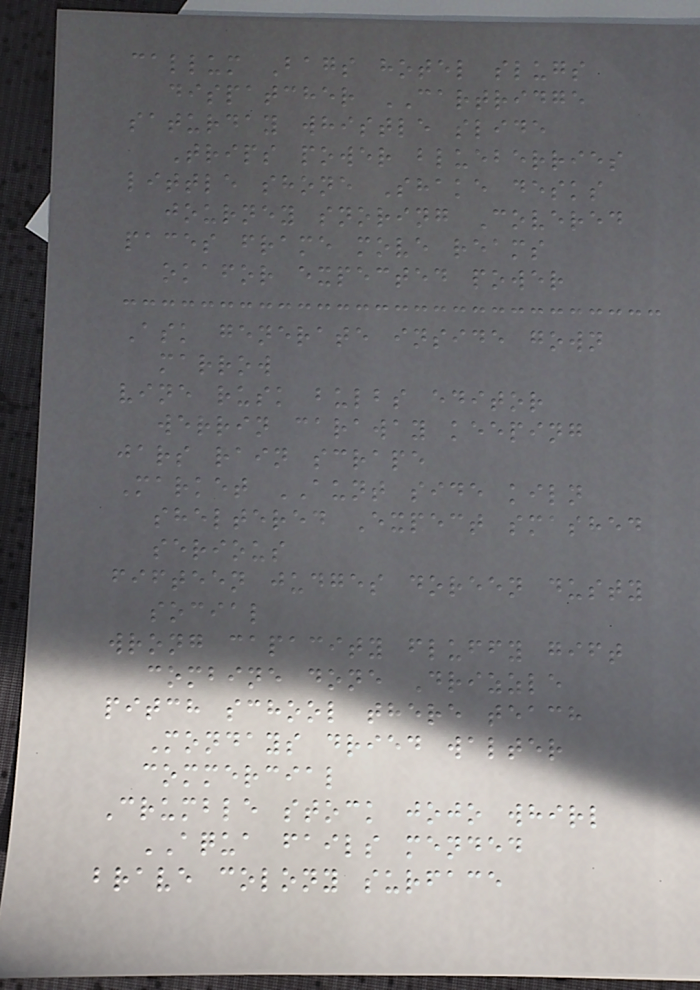callum Bags hotel slugs
dispatcher CARTRIDGE
saturday whistle slide
Trips power blueberries
little shone Shake desks
journey snoring Covered
paces frame move reams
okafor expected power
Ask generate inside gown
marrow
vine rusk bulbs editor
werrin caraway keeping
jars rain scrape
Market AUNT side kiln
sheltered Expect smashed
serious
fifteen judges doreen dusty
social
wrong capacity fluffy gift
combine done Drizzle
pitch school there teach
Mondays dried walter
commercial
Crumble stock jojo whirl
AQUA fails mended
brave colony surface
